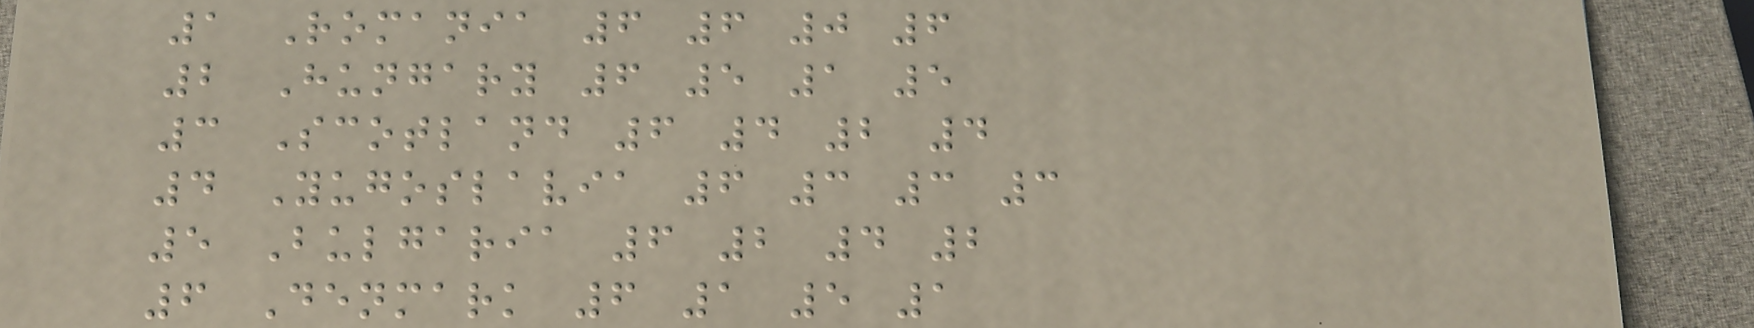1 Romania 6 6 0 6
2 Hungary 6 5 1 5
3 Scotland 6 4 2 4
4 Yugoslavia 6 3 3 3
5 Bulgaria 6 2 4 2
6 Denmark 6 1 5 1
